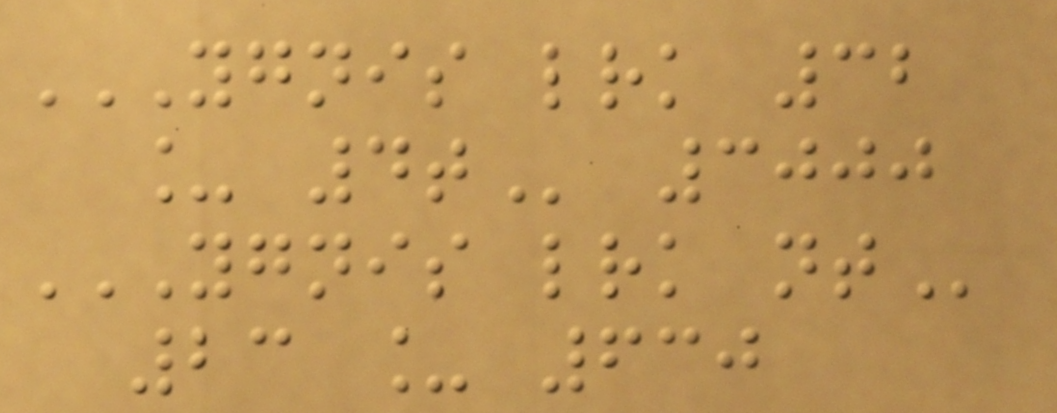YGNIS LRK 32
_ 4T 3000
YGNIS LRK NT
23 _ 630
